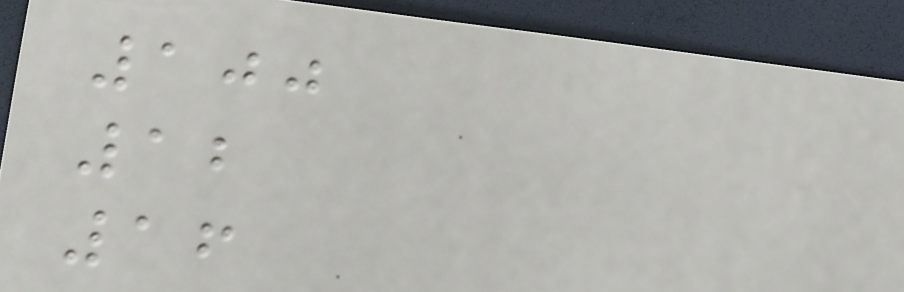100
12
16
